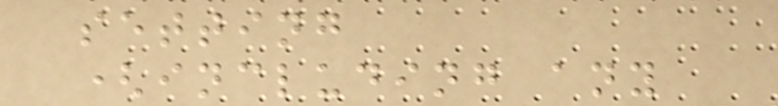setting
(including any
